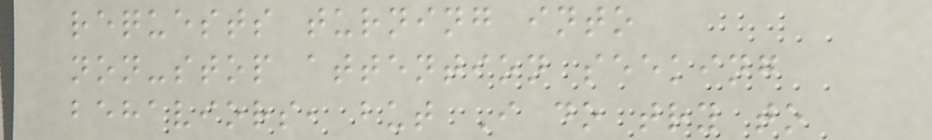requests turning into
non-stop attention seeking
behaviors, but I do try to
